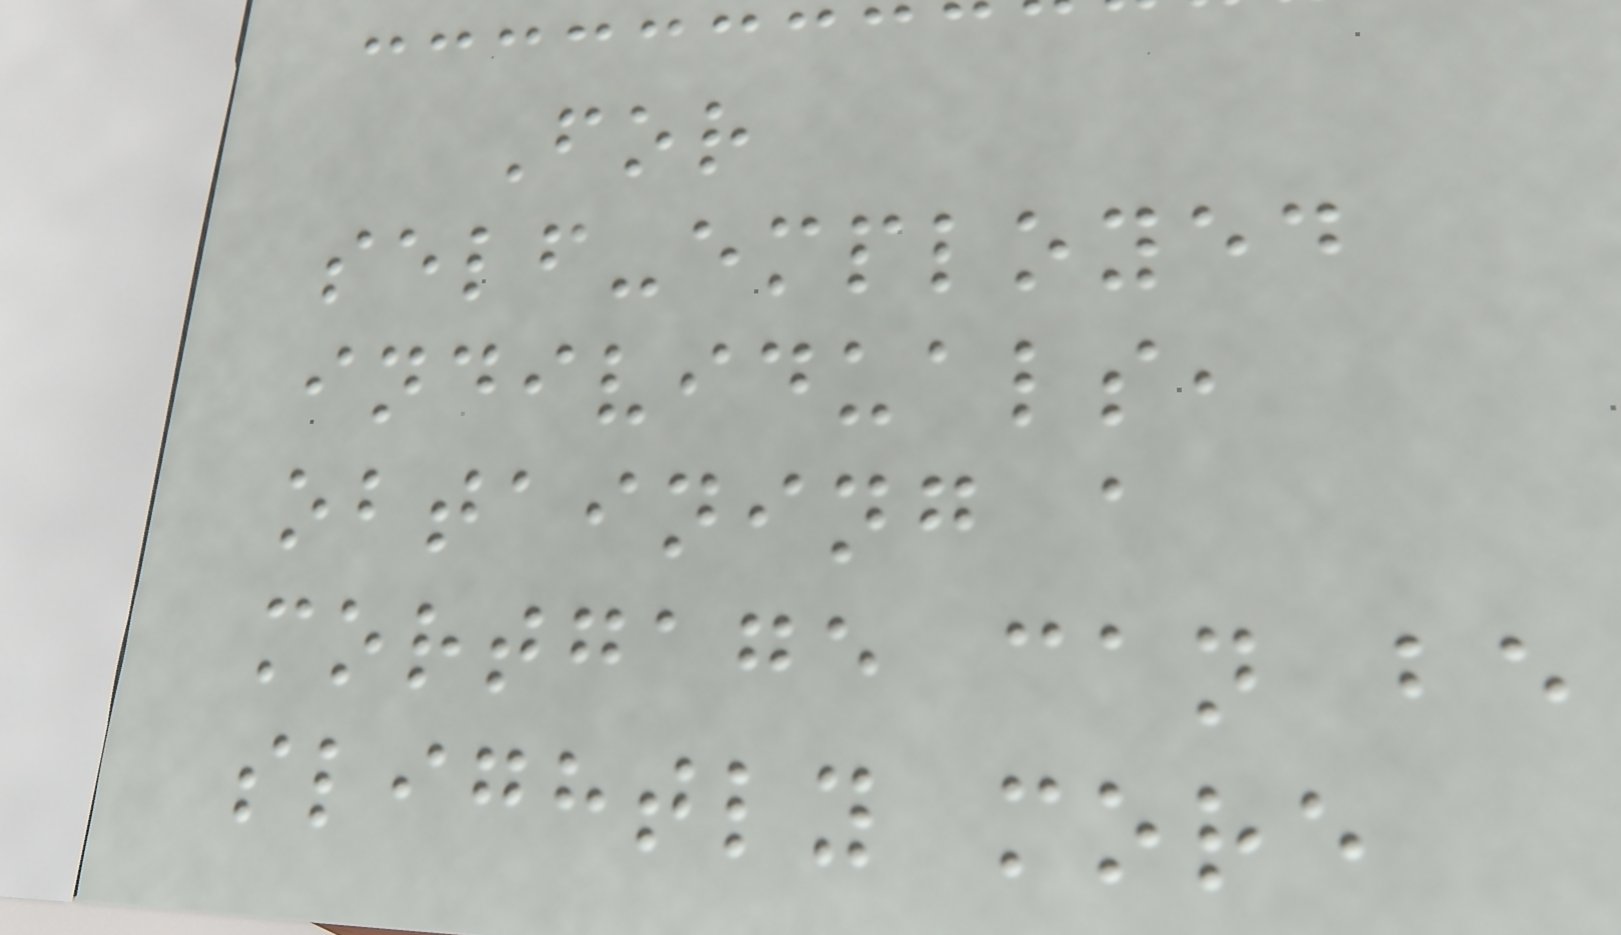For
self-employed
individuals,
obtaining a
mortgage can be
slightly more
